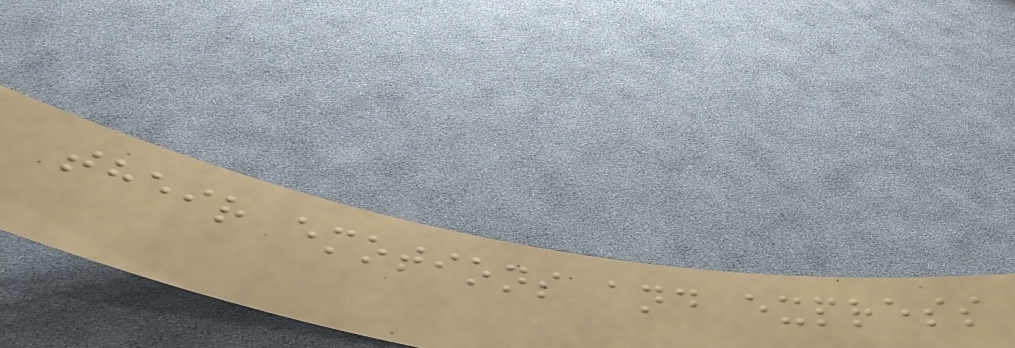their emotions and express
